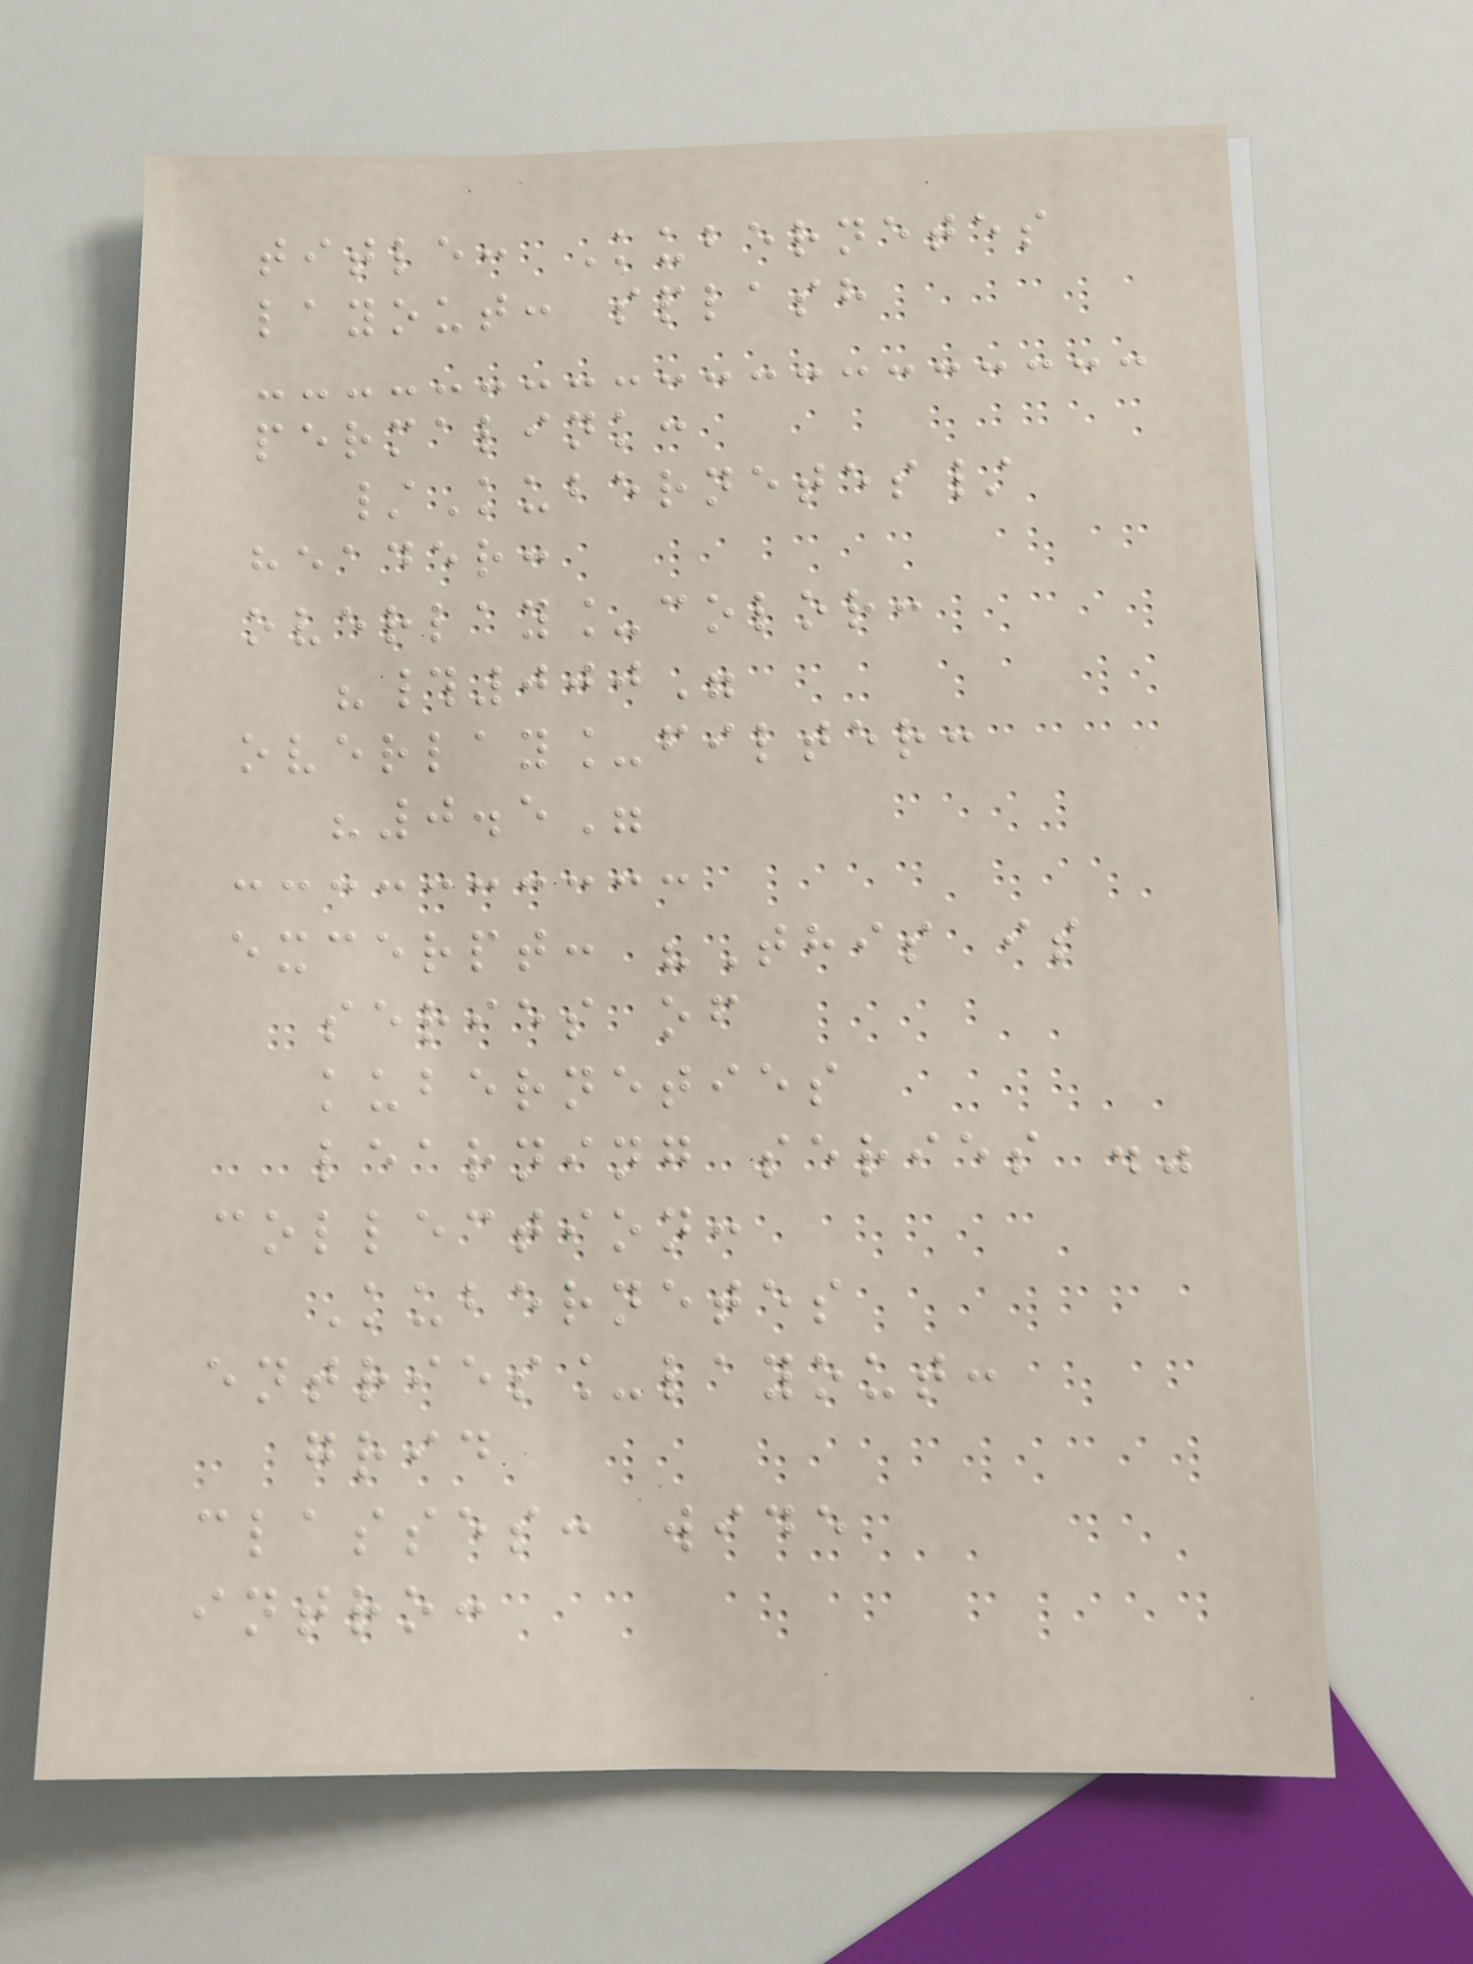title: Kubernetes
layout: splash
permalink:
/Kubernetes/
header:
overlay_color:
"#000"
overlay_filter:
"0.5"
excerpt: "This is
series of
kuberneties
learning series ."
collection:
Kubernetes
entries_layout:
grid
classes: wide
intro:
